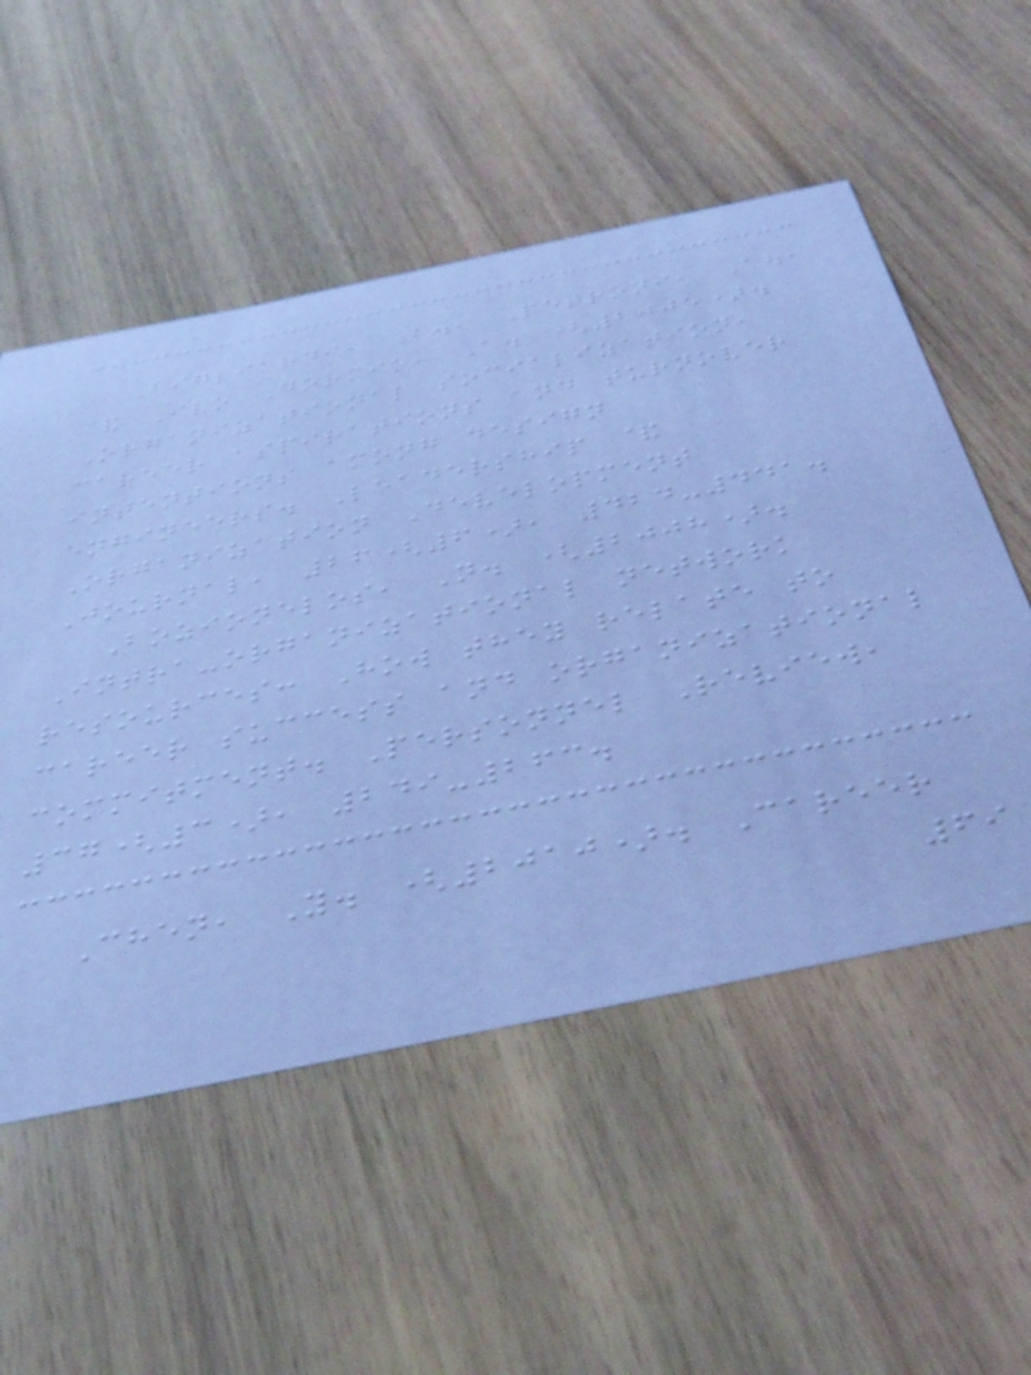Bigliardi, B., Petroni, A.,
& Ivo Dormio, A. (2005).
Organizational socialization,
career aspirations and turnover
intentions among design
engineers. Leadership &
Organization Development
Journal, 26(6), 424-441.
Bozionelos, N. (2008).
Intra-organizational network
resources: How they relate to
career success and organizational
commitment. Personnel Review,
37(3), 249-263.
Chen, Y. (2010). Career
69
